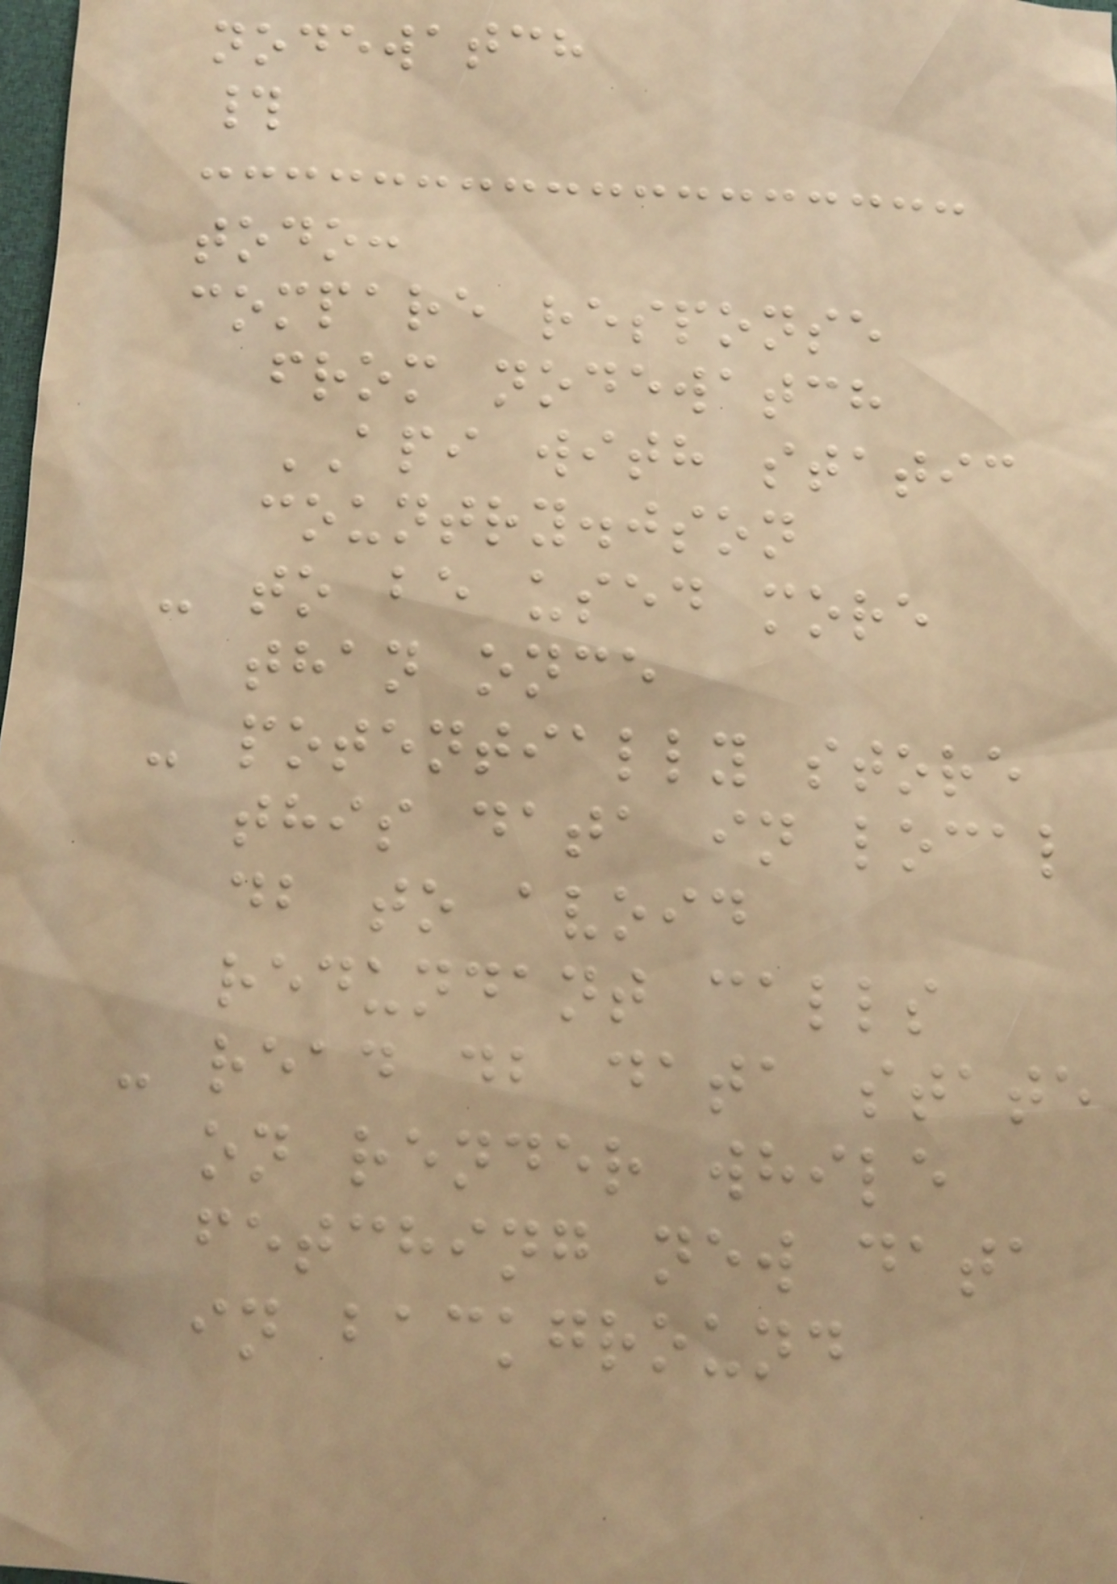nodewatch
#
todo:
compare response
from nodewatch
API with static
country.json
- to be used more
than once
- potentially store
this data in local
db to avoid
redundant calls
- read db data state
on render while
fetching new data
in background
